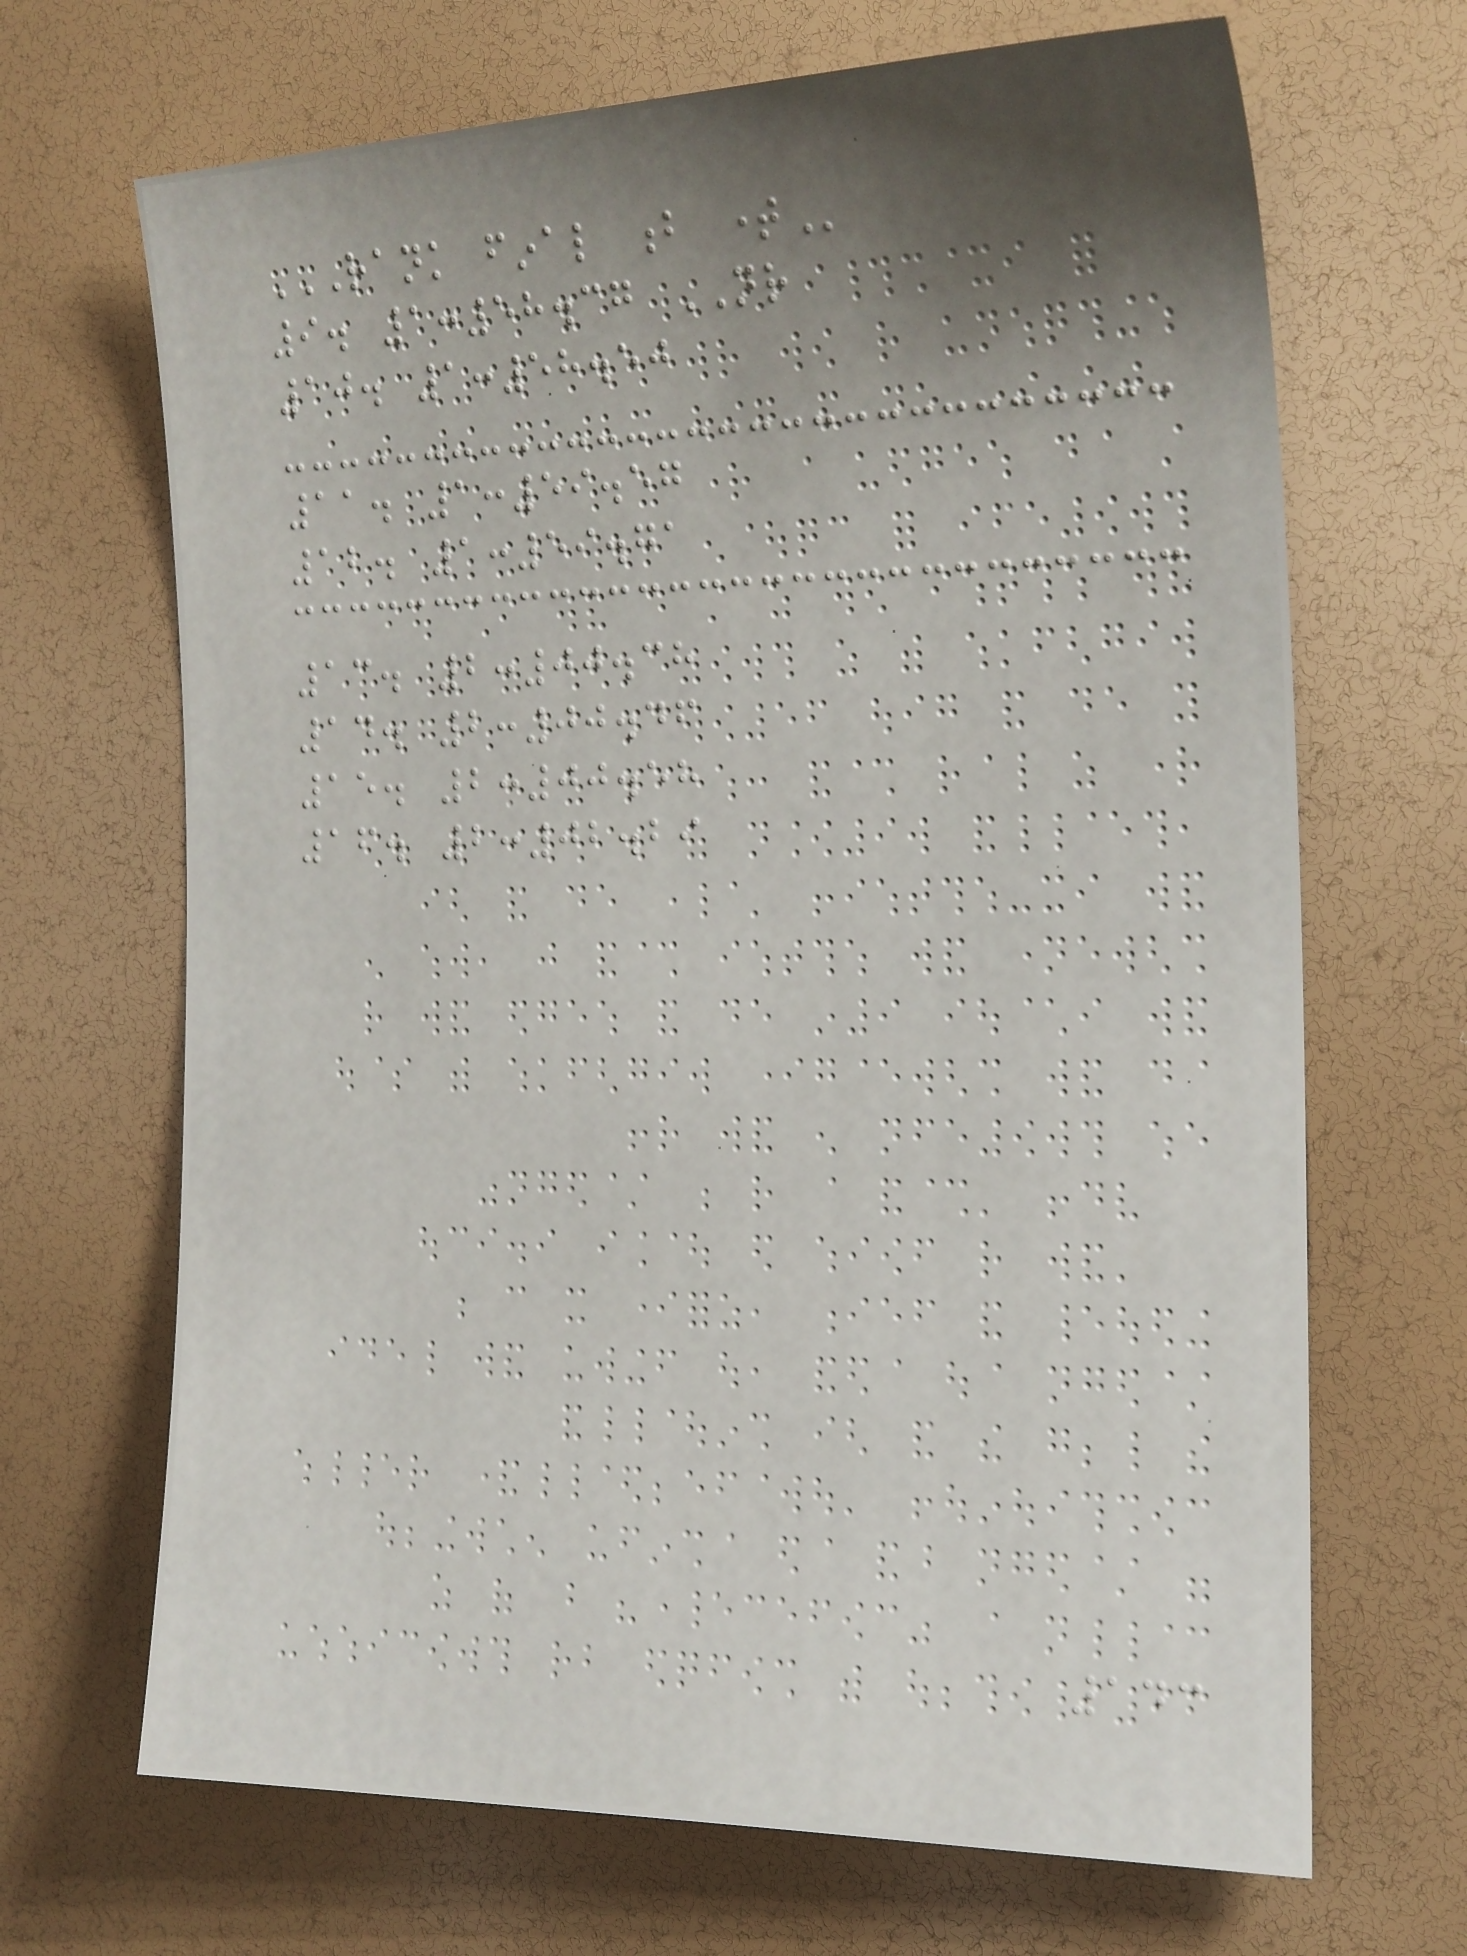RANK FINAL B TIME
9. 1:58.37 NR
10. 1:58.50
11. 1:59.57
12. 1:59.71
13. 2:00.38
14. 2:00.46
15. 2:00.58
16. 2:02.29
143
